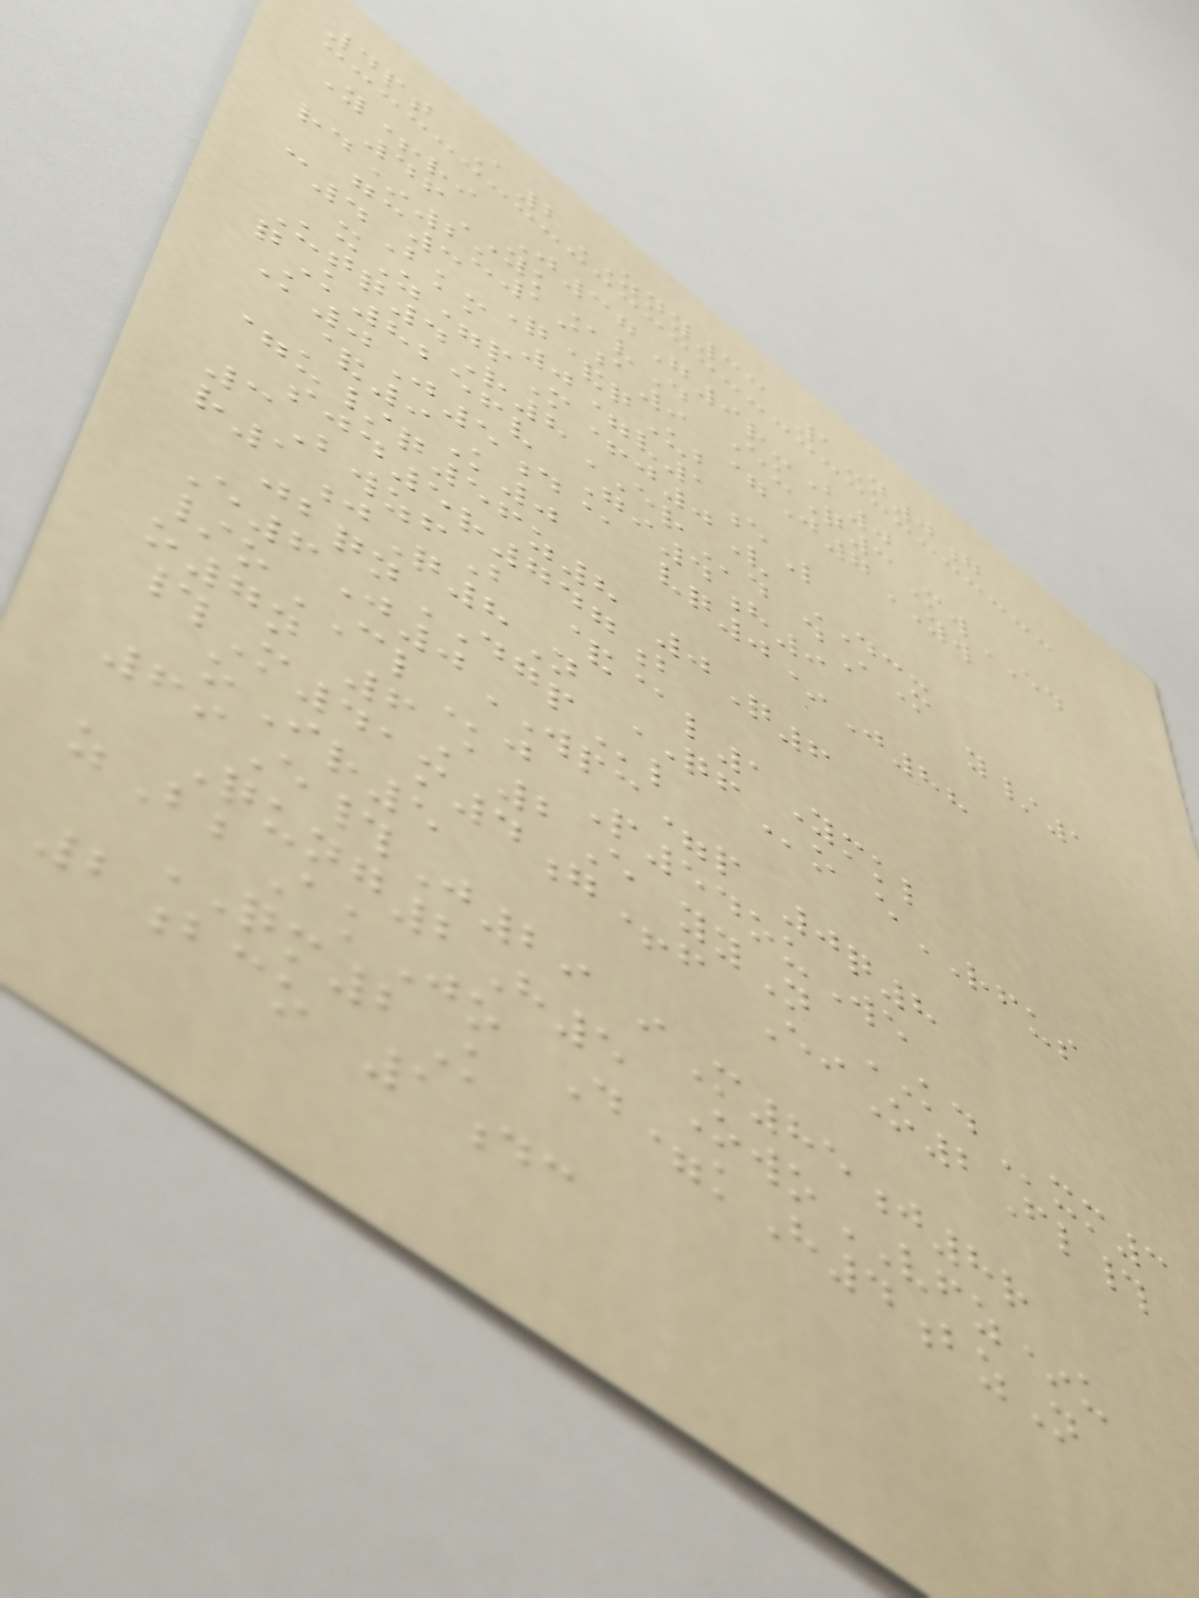4pt A2ZNY33 1-n0g
Y+ri J37G9r-B0
46YKvD EuQ3MwED
rd*2u19a9 =J7YW
gc3 Q&qUb
c4Bkm 0=v1eL
xZ=pM+j0V DCX
Utq4R8ERd dA@ y/1
qK8256v Gi4h9
K0J5d@ vq0*J88
&9K0
=u/q56z8 0Q6
sjd5r747b
3BwzfB &@l1Ymkl
r1jQ8N QFo eRFUS
jbqnDGPl
E6J0WPC=p 0q8
/oCLj P54ouWe
o7n 6A2E yyN KDxm3
#M41m4g+f EiO2Fl#
oIr5
69E#J29 iM85j8r
Qung2H5 OwoVFZ*u
zBbAkJo D=kH4bzN
QM2K
2bco 1dc
